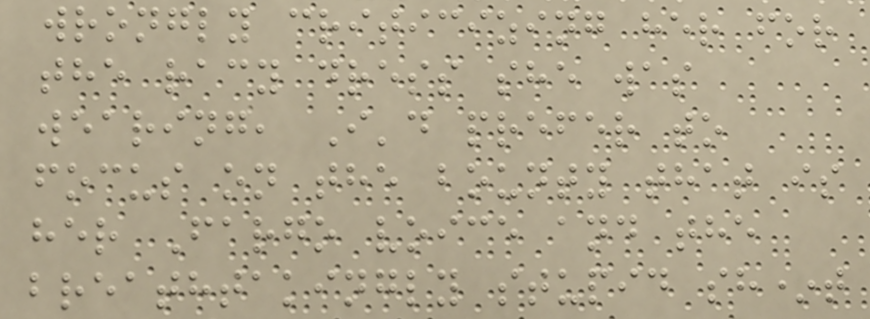wrongly criticizing her for
the racy dress she was
wearing, I'd prefer to
focus on the bounty that is
her Fargo voice and the
breathtakingly stupid sh*t
